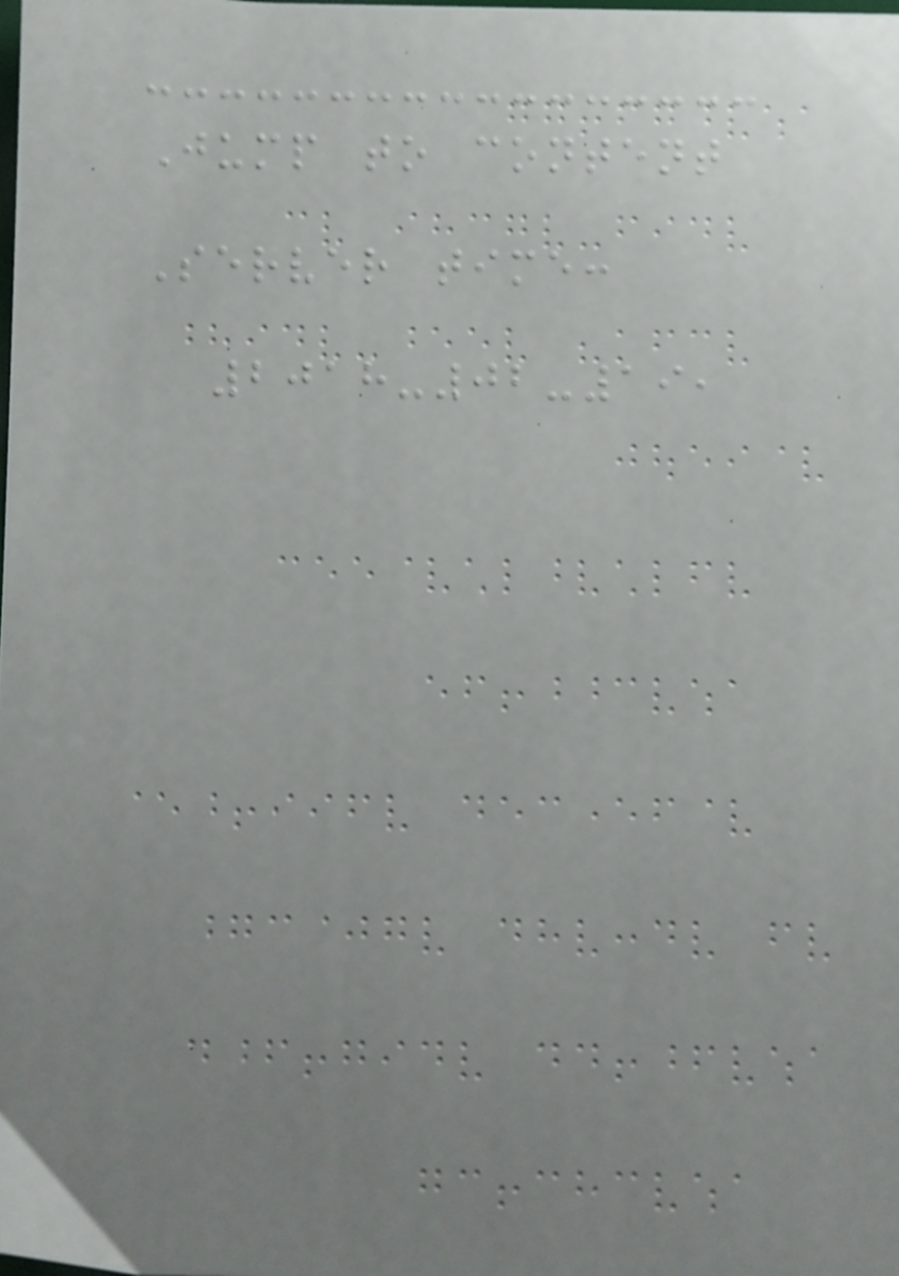Jump to content
Server time:
2018-02-19,
